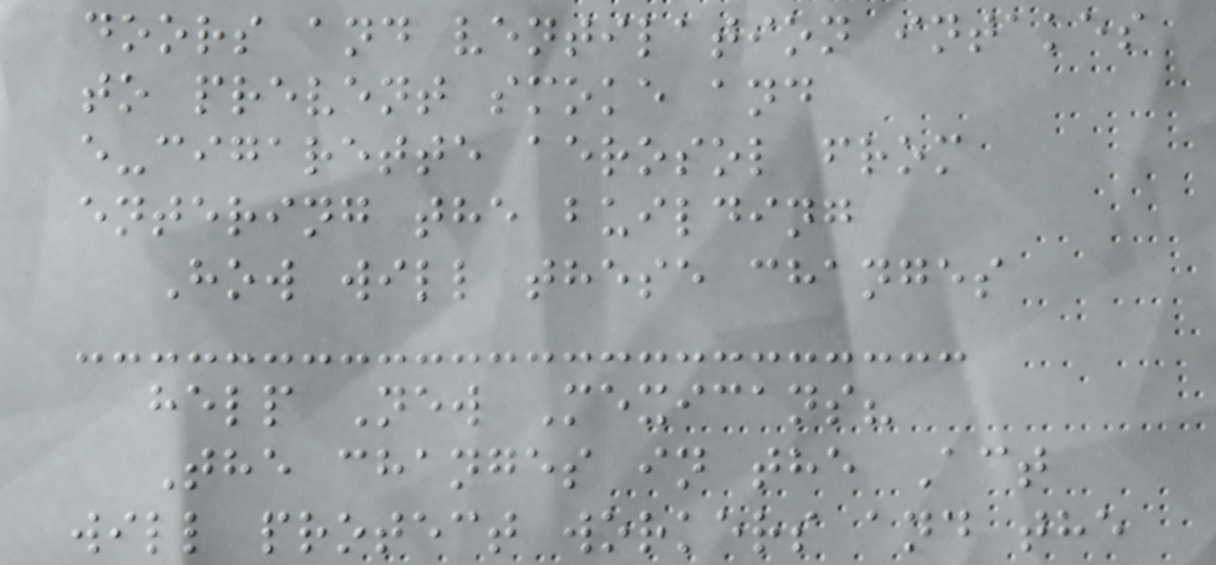doors and ventilation intakes
to prevent smoke and
e-cigarette aerosol from
entering the building
How will these changes
help New Mexicans?
The changes in the Act
will protect workers and the
